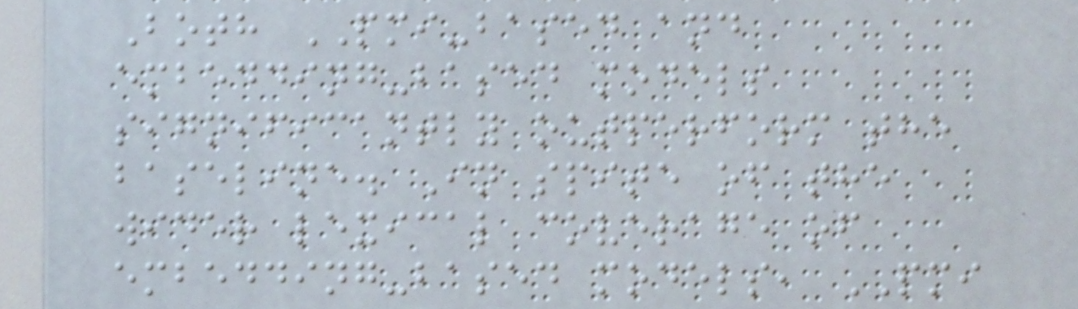Both PMI-based and
embedding-based models
significantly outperform the
baseline. In spite of the
wider lexical coverage of
embedding-based models, PMI
